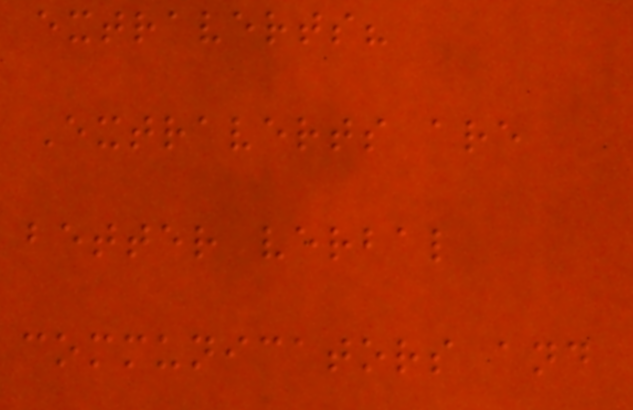extraverts?
Extraverts are
better verbal
communicators and
